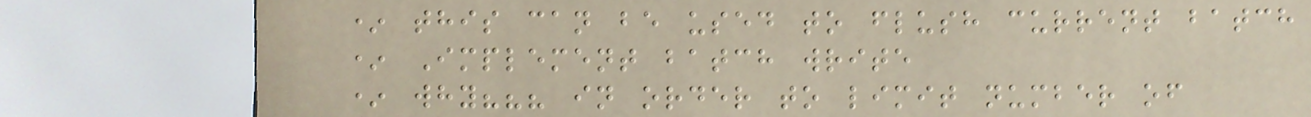* this can be used to flush current batch
* Implement batch write
* why??? in order to limit number of
